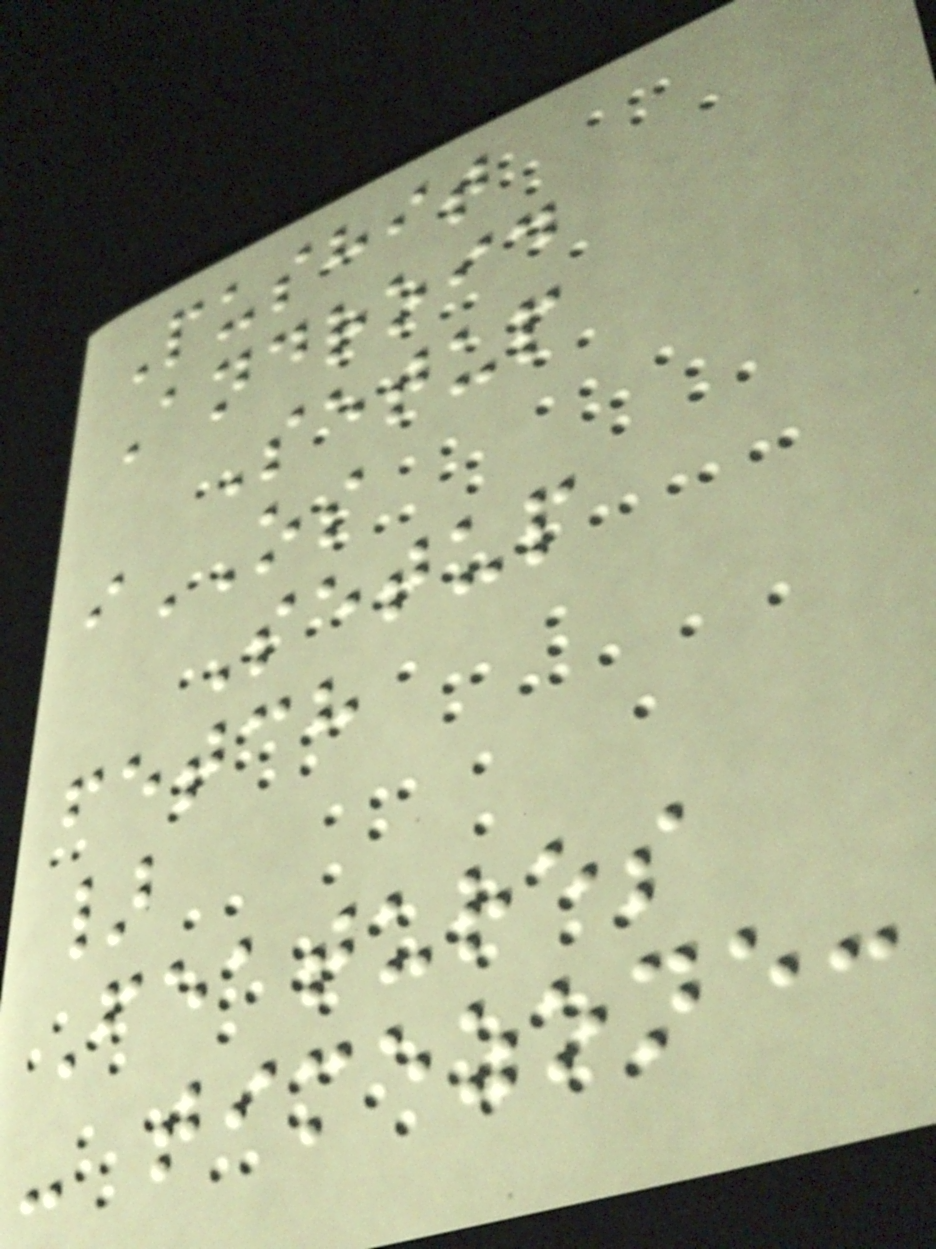Pushit
Android
Setup
iOS
Setup
fetch
}
Features
- timezone:
